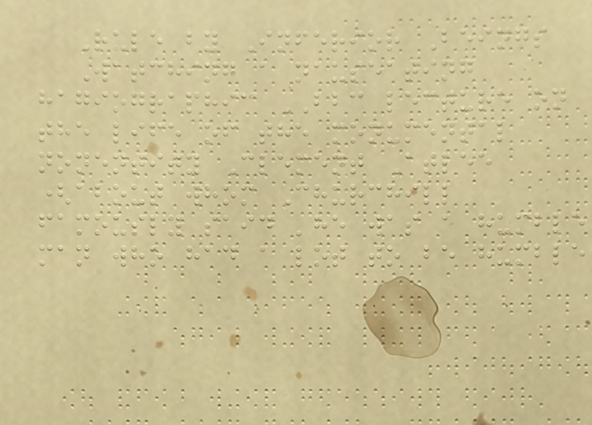Rule by Inferior Beings
Watching a nauseating
hagiographic BBC lecture on
the life of the monumental
nonentity Clement Atlee
(about whom Churchill
famously said 'he was a humble
man who had a lot to be humble
